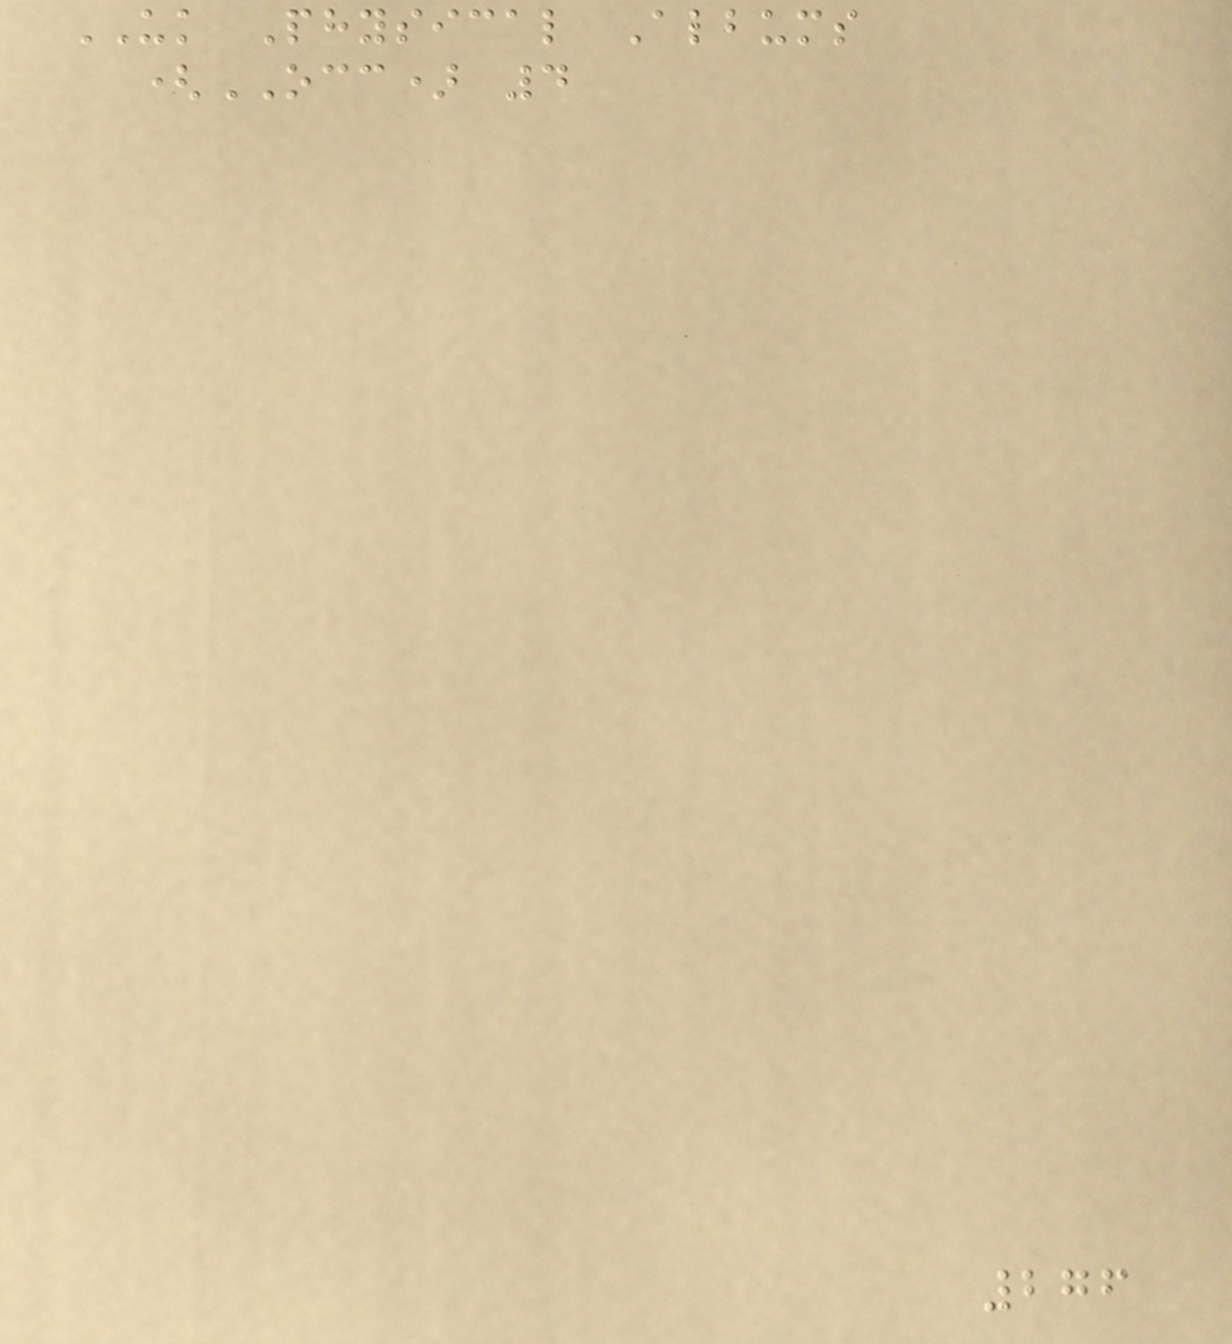UK Physical Albums
(OCC) 4
276
